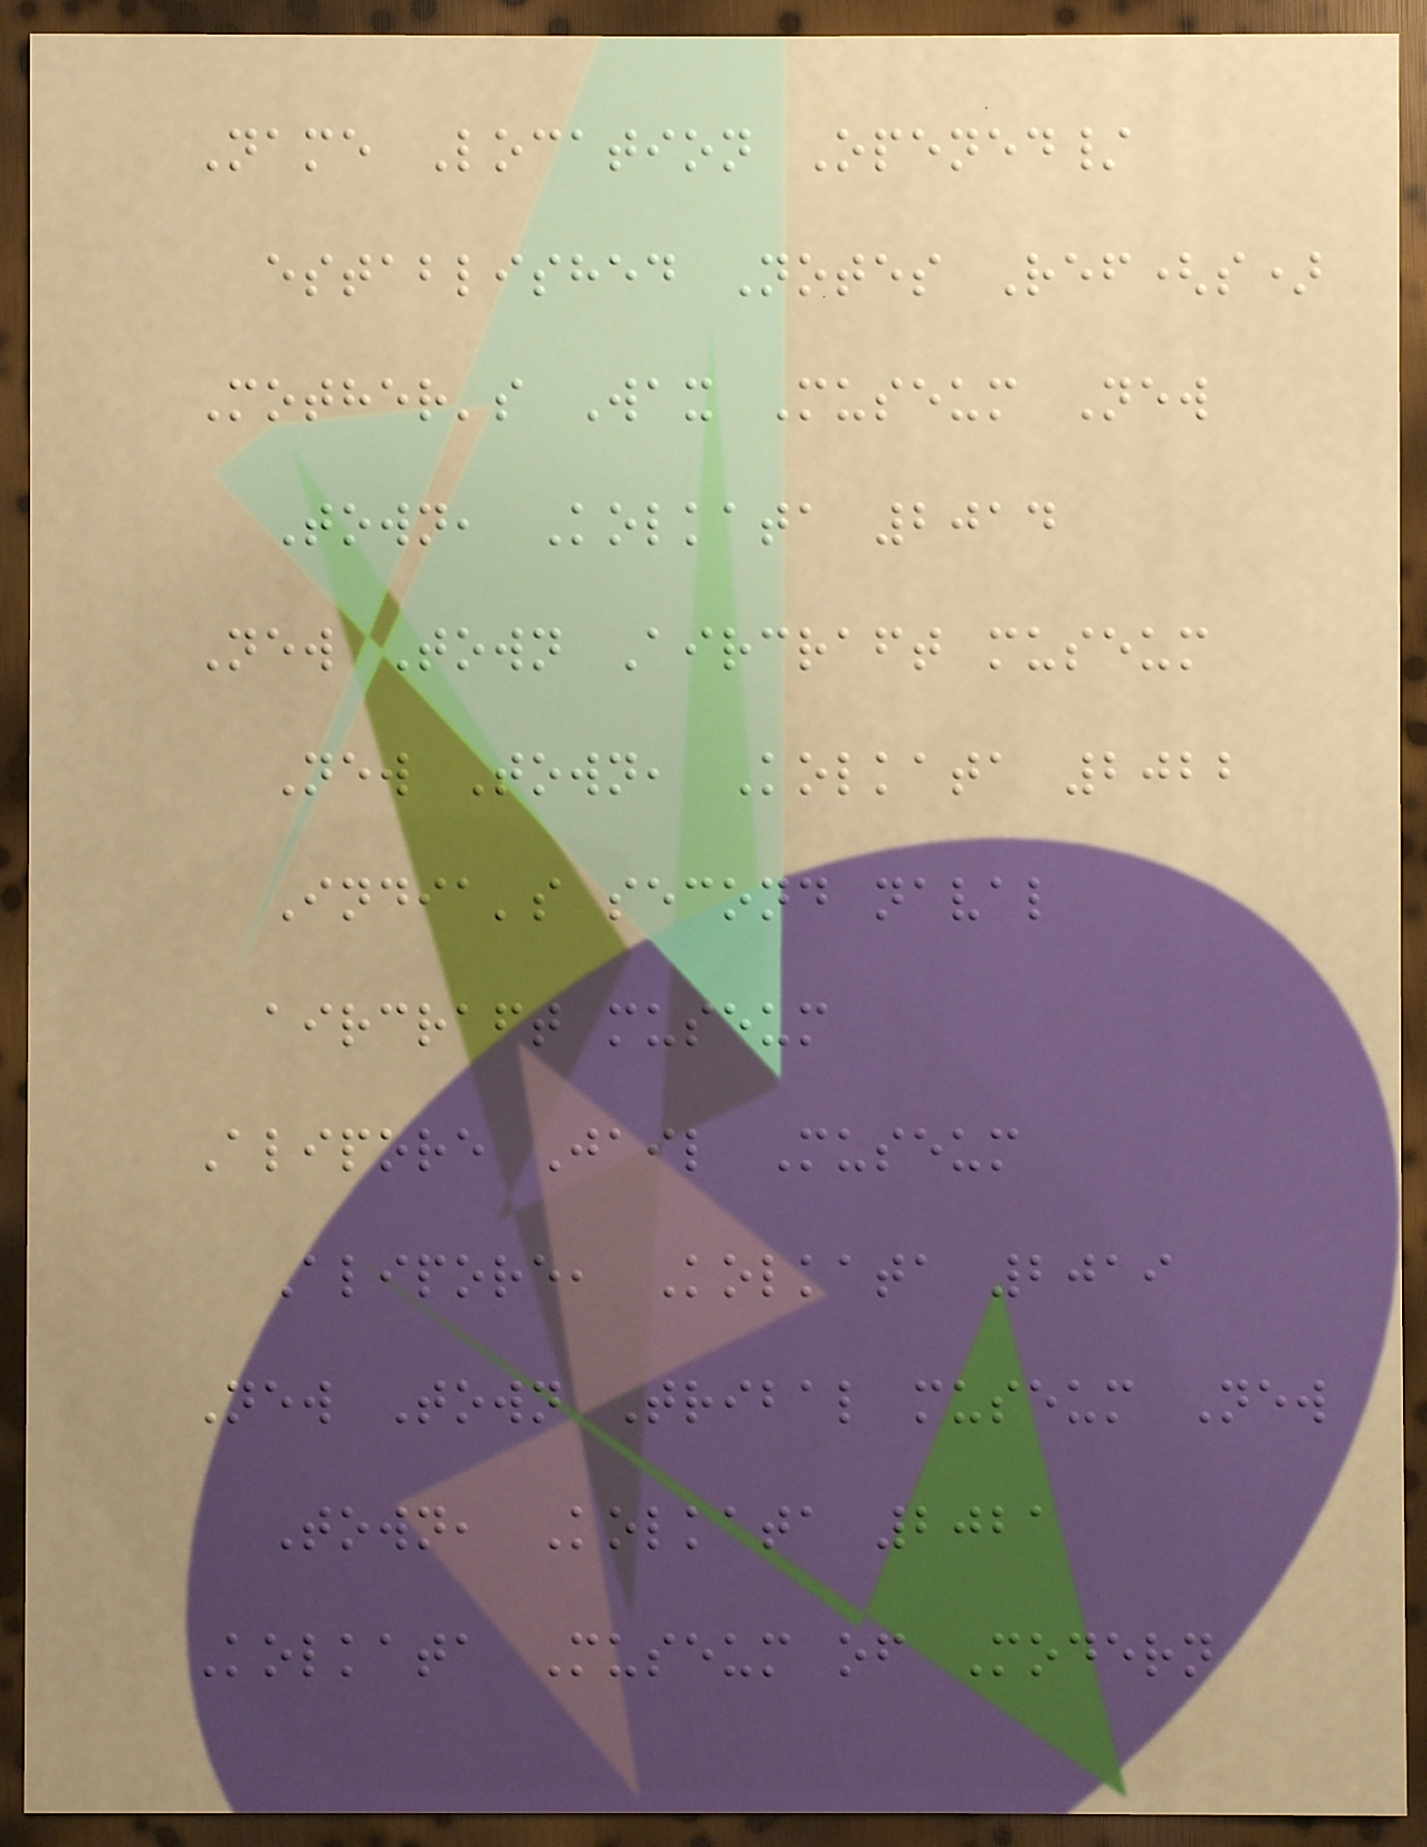Name Location Opened/
established Notes Ref(s)
Mother's Wax Museum New
Town, Kolkata 2014
New Town Aircraft museum
New Town, Kolkata 2022
India's second naval
aircraft museum
Alipore Jail Museum
Alipore, Kolkata 2019
New Town Tribal museum New
Town, Kolkata 2021
Kolkata Museum of Modern
